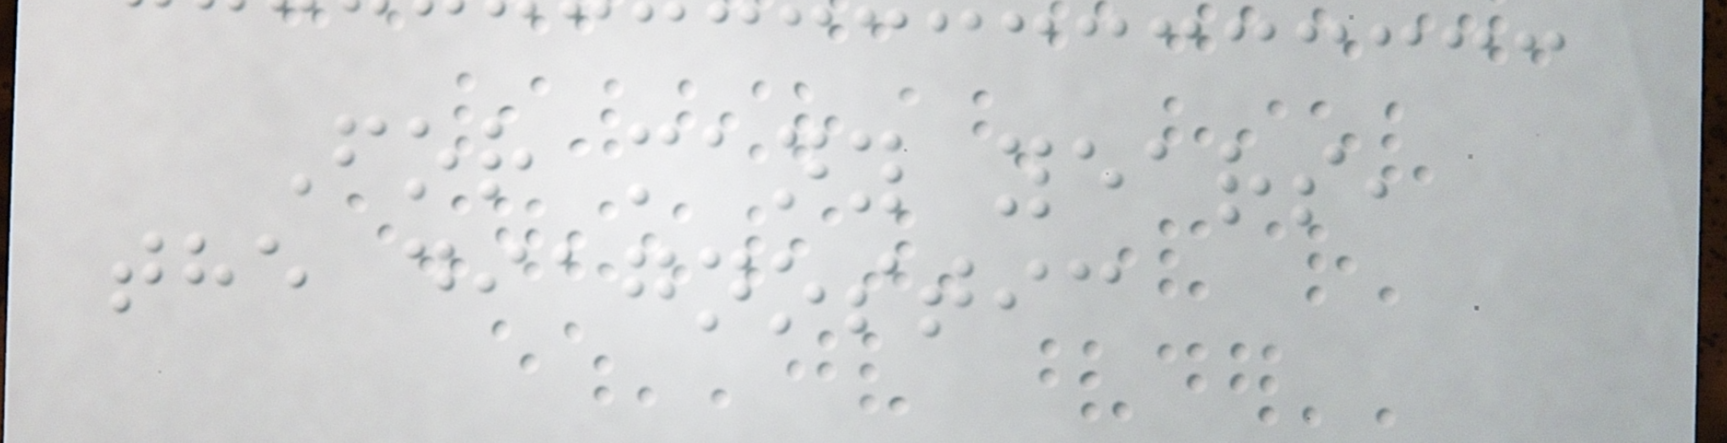For many years,
the diagnostic
